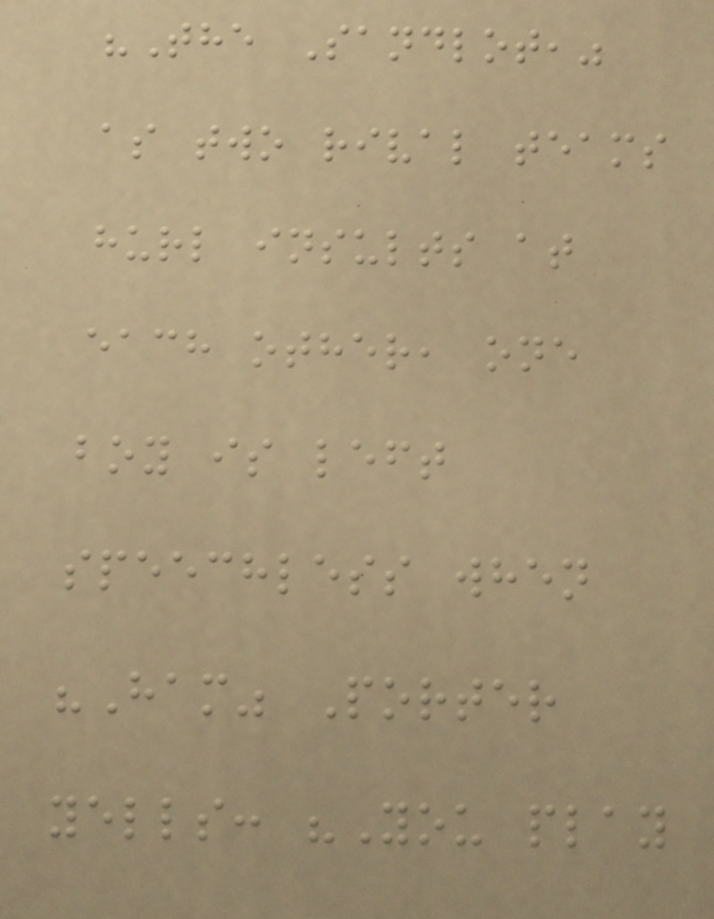"The Sandlot,"
as two rival teams
hurl insults at
each other, one
boy is left
speechless when
"Ham" Porter
yells: "You play
